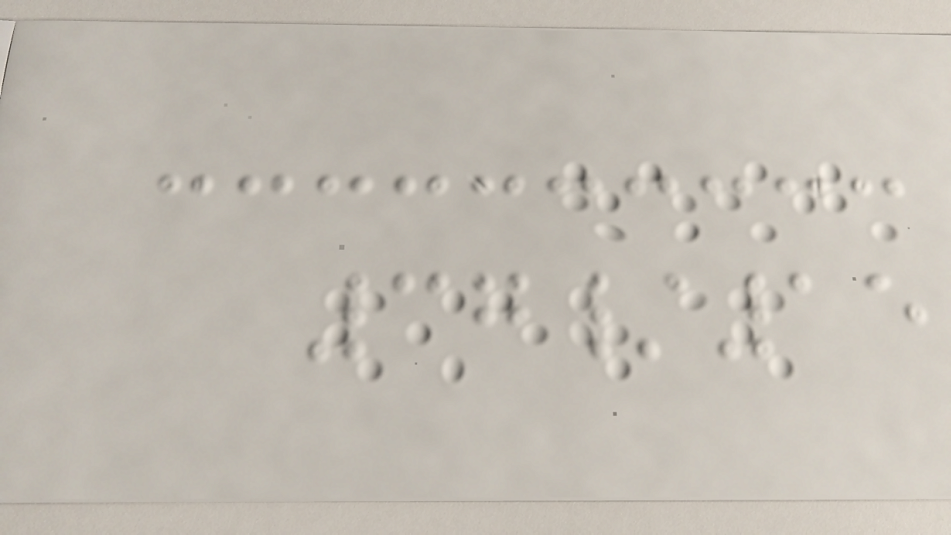37/15
